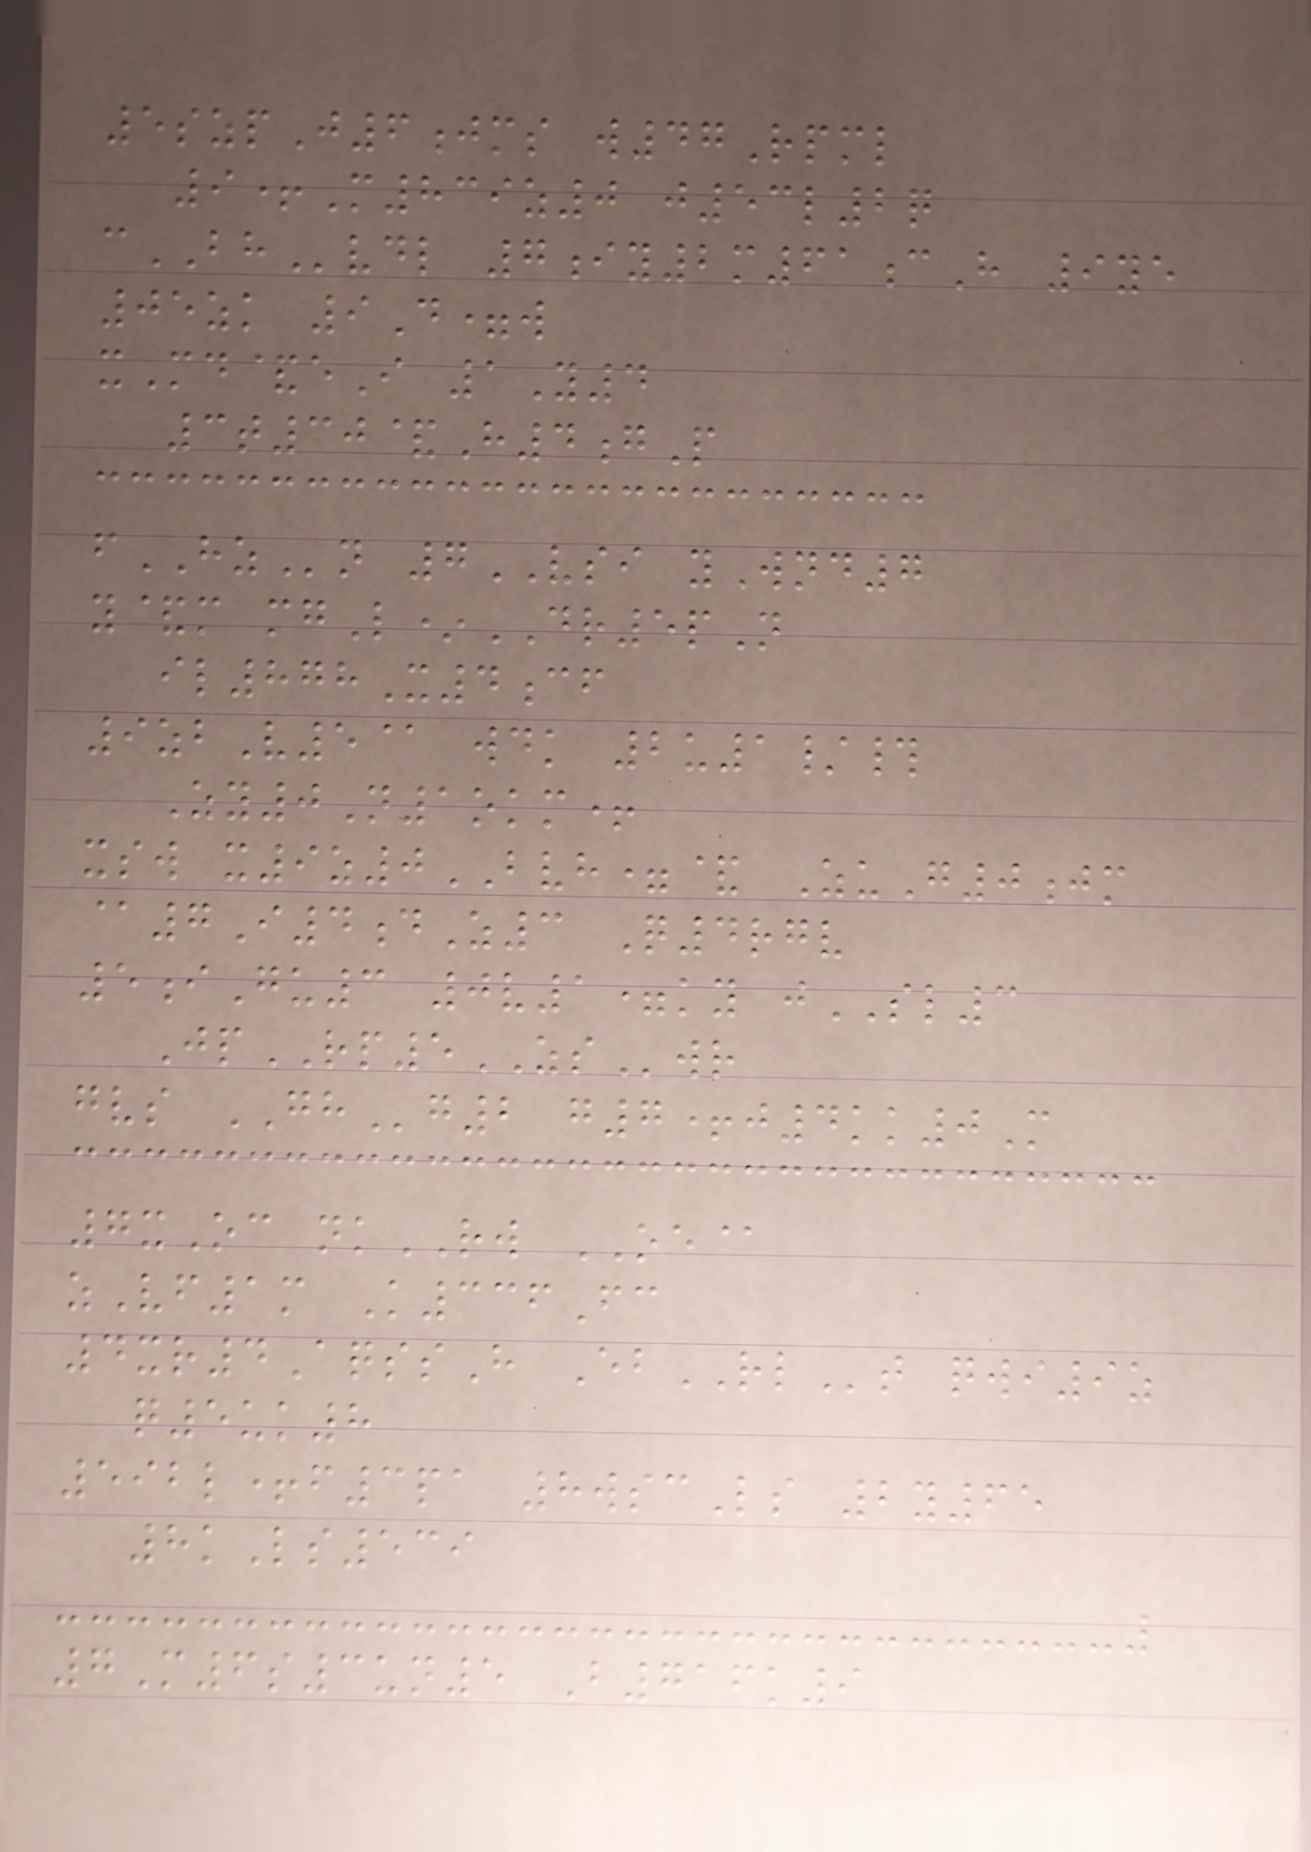5szpJ6jms w47Rpml
9+M839z0 j53l2q
cBHvdl 7iy2m61cH 9ye
05zk 9D=w
xMd&eI 1Y4
3t30&H4gP
fHZn 7VSI yWnd7
y&m mgL*DR5pN
il878X4cf
9zbV5@ wdk 2u1/#
Zy0N1okm+
xsw x9z0BVH=& ZuG0jm
@7I4dZ3 Q4rgv
5iGu3 0v1=ky jSL3
JpRP5ZSwr
gvs GHg2 g7+j4kk0M
7xOc nkRW OE@
zVf1m K336Fc
4xr4AqssH EbRLt qwi9z
q5uk8
592l+f3pa 8wscLs 2y65
8kLs539
7M6s3un5 B716k9
